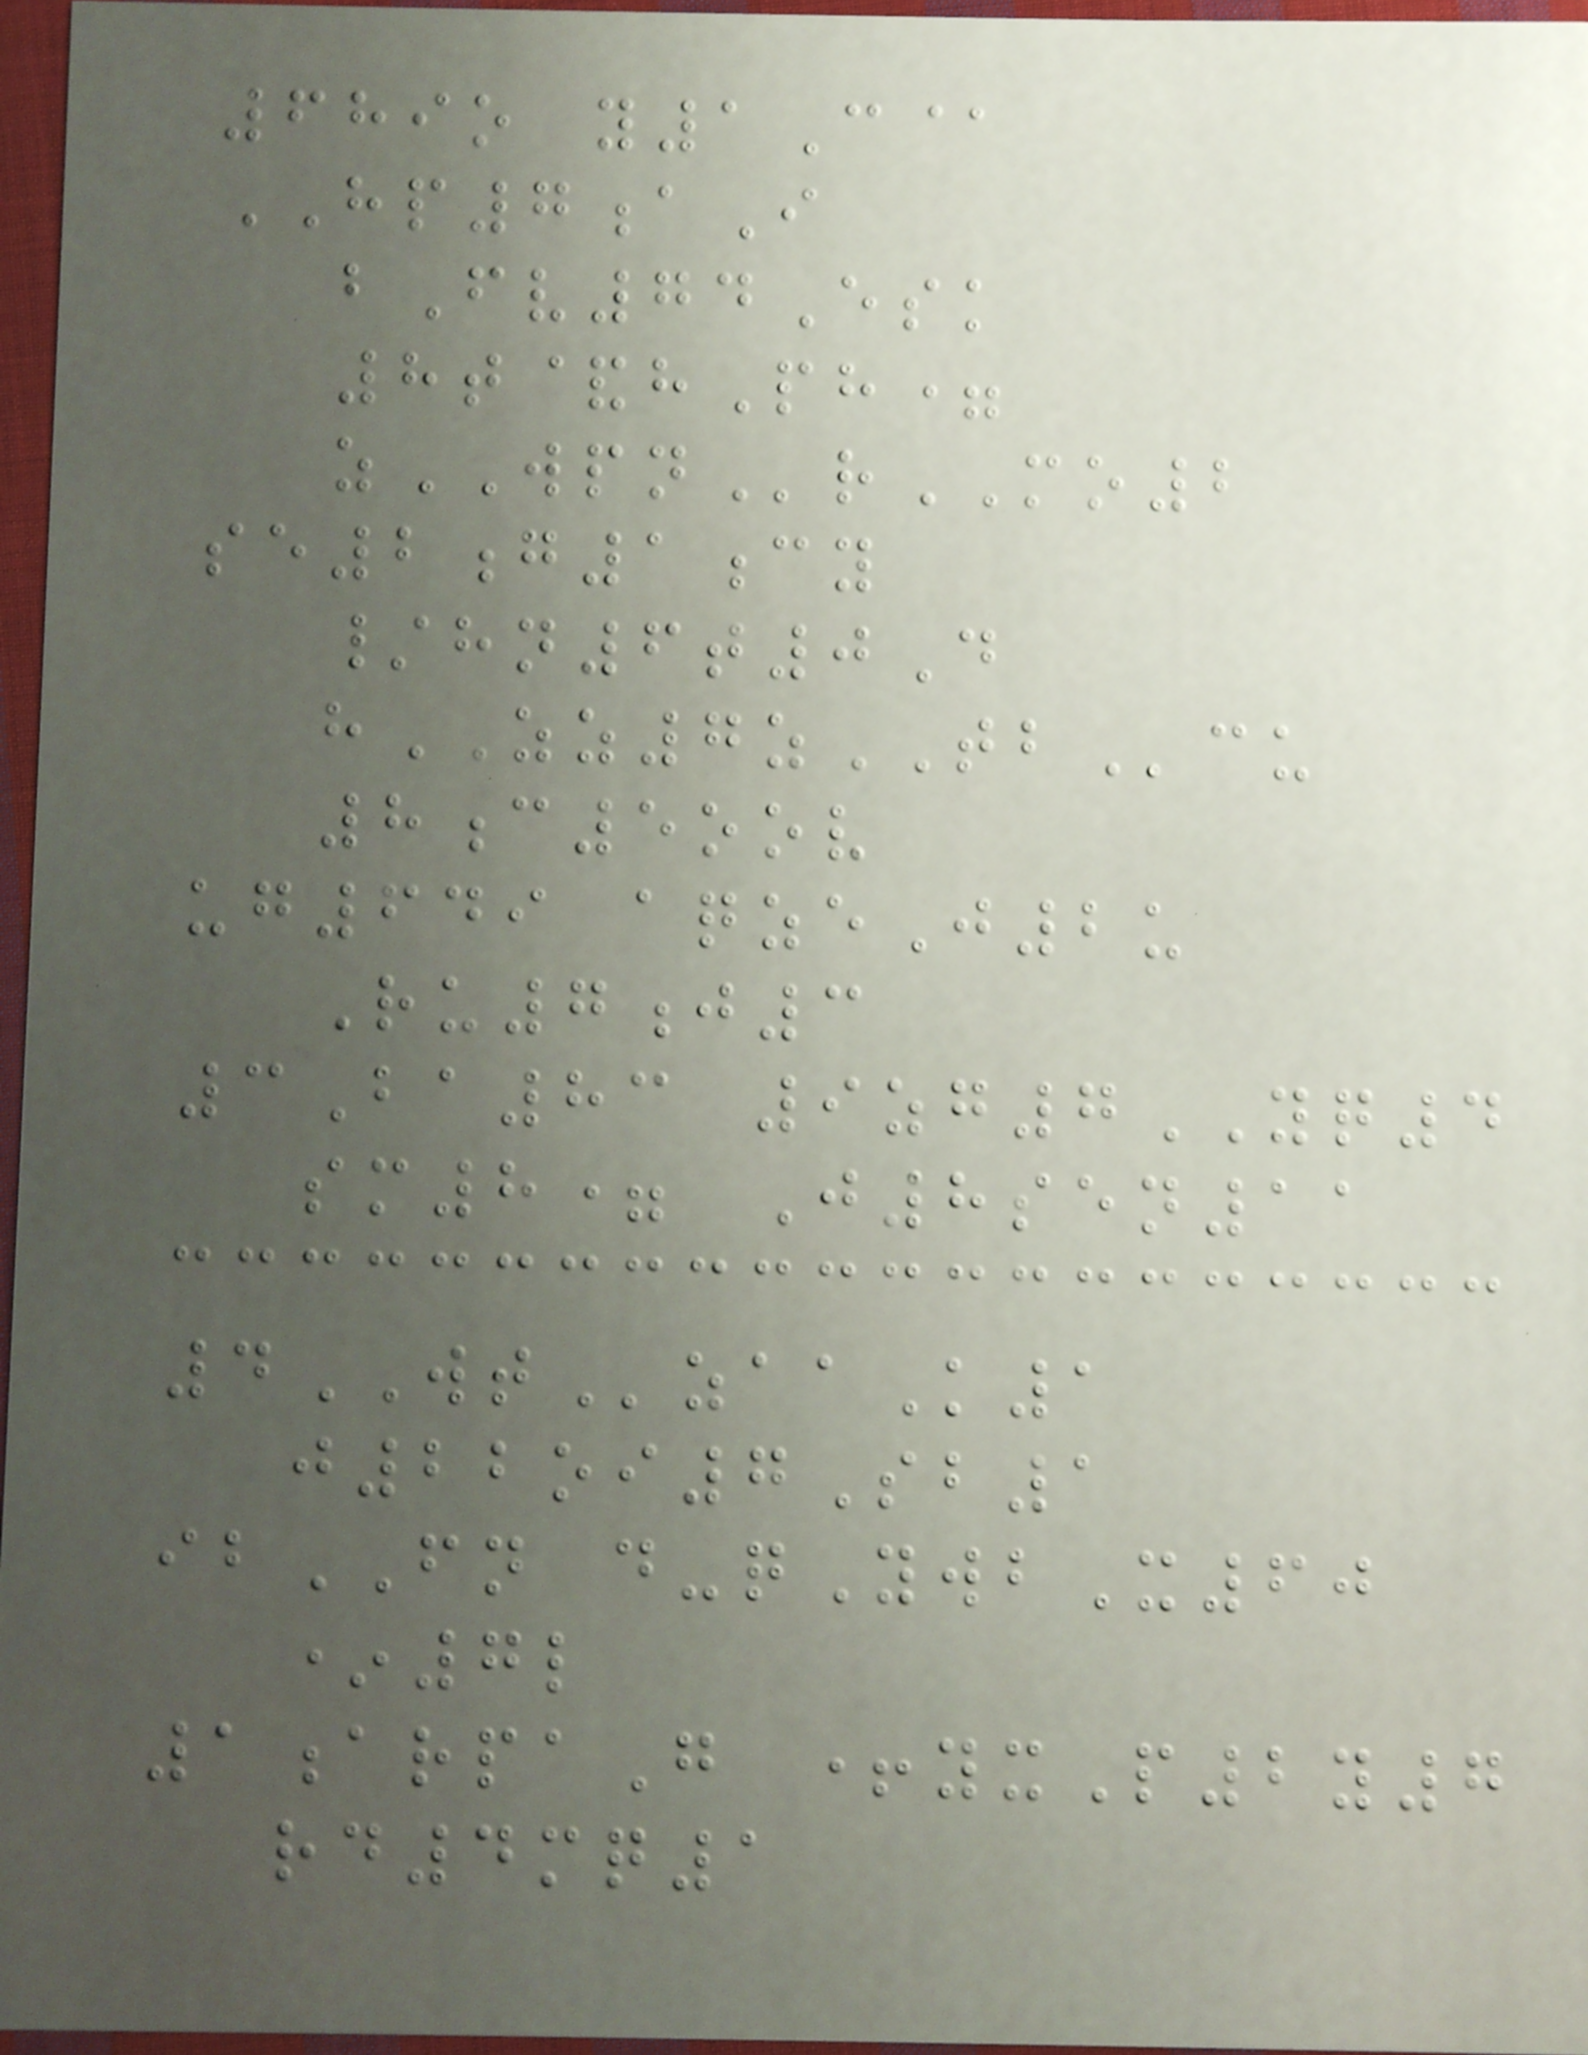689o y1C@
HP7aI
bFv74Esk
8t&hPh=
zWPNrMO2
se2g1cy
/hn6t0D
hZZ7zTBcu
8c5oov
ug649 aqzeJ2u
Ru7j3
3Ba83 9zg7YQ4
sm8= J8sen11
4WTzaaK1
j22oi7Sb1
ibFN d-qYwbX60
*7l
1arpaG +yxP2y7
rd4mq1
